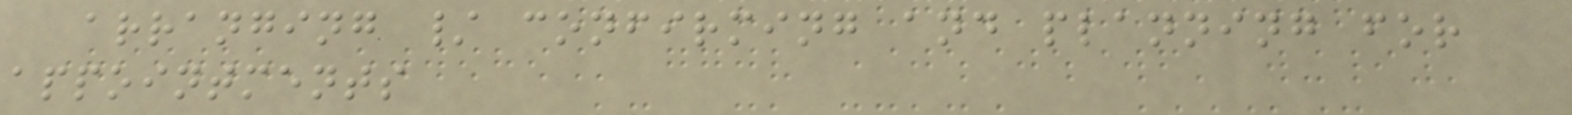arranging / confirming and planning for
appointments
